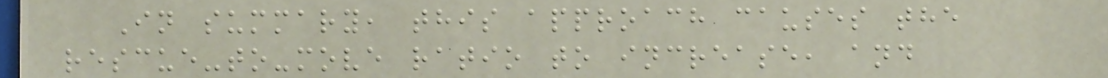In summary, this approach causes the
rescue-to-move ratio to increase, and
